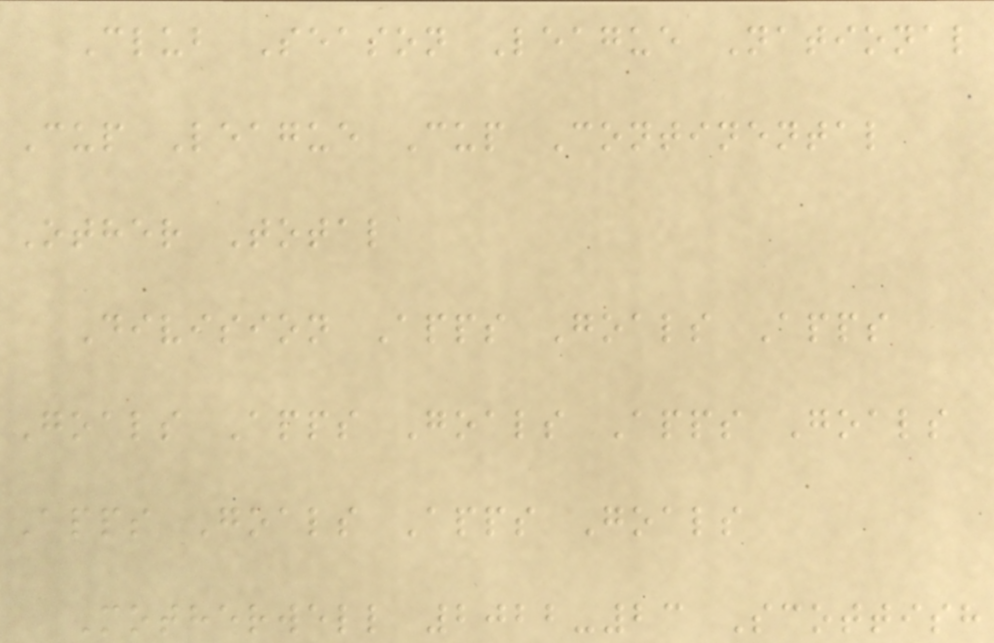Club Season League National
Cup League Cup Continental
Other Total
Division Apps Goals Apps
Goals Apps Goals Apps Goals
Apps Goals Apps Goals
Motherwell 2022-23 Scottish
